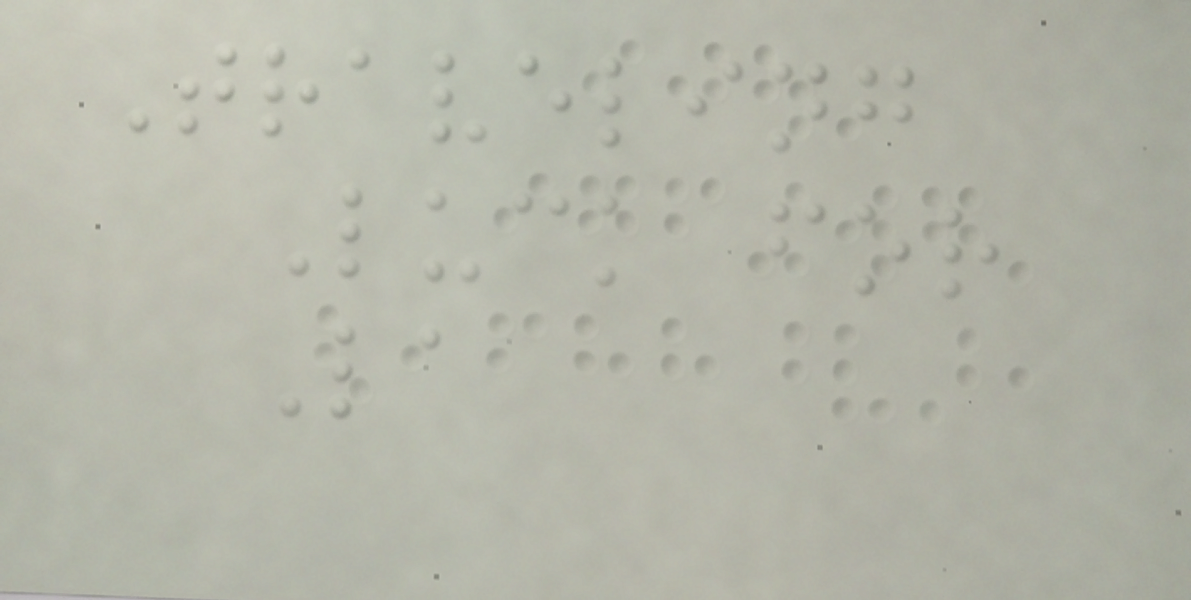Traveling
Luck for
La
